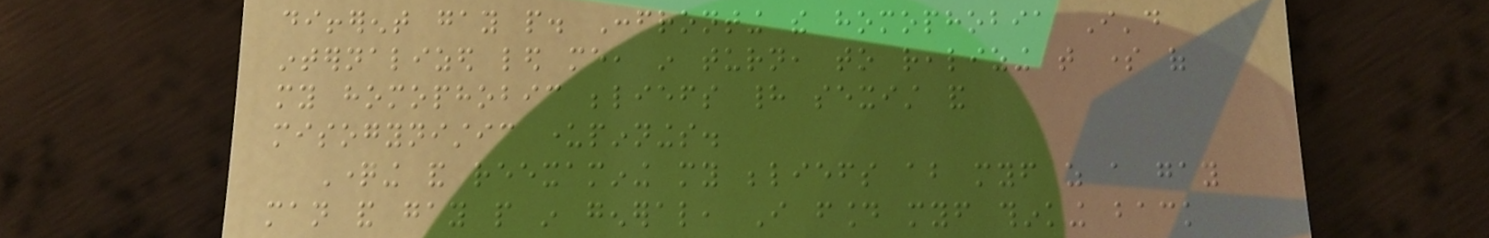different gay people. Confronting the homophobia I'd
internalized led me, in turn, to realizing that some of
my homophobic beliefs had sexist and
misogynistic underpinnings.
Questioning and reexamining my beliefs about myself as a gay
man and gay people in general, I found myself thinking back
